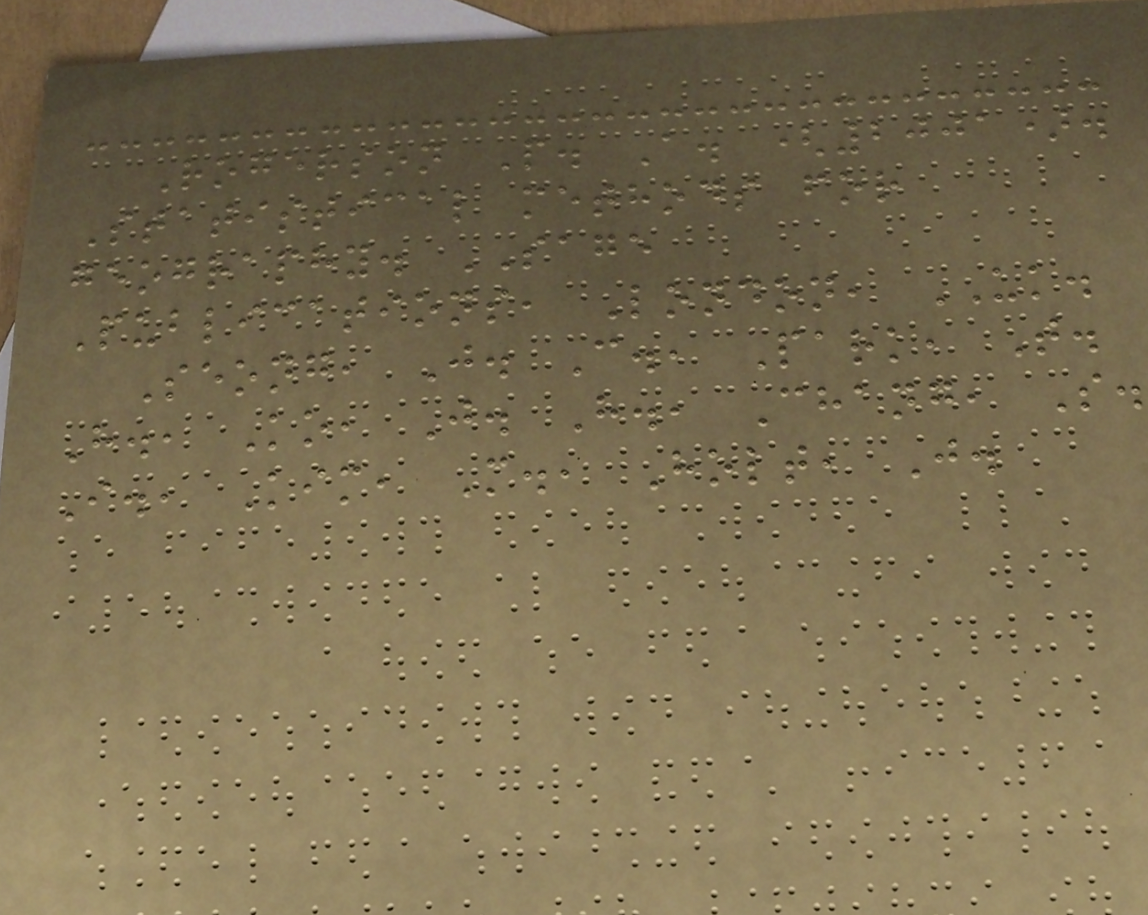Rogerson P. A. (2001).
Statistical methods for
geography. SAGE
Publications, London, UK.
Seong, J. C., Park, T.
H., Ko, J. H., Chang, S.
I., Kim, M., Holt, J.
